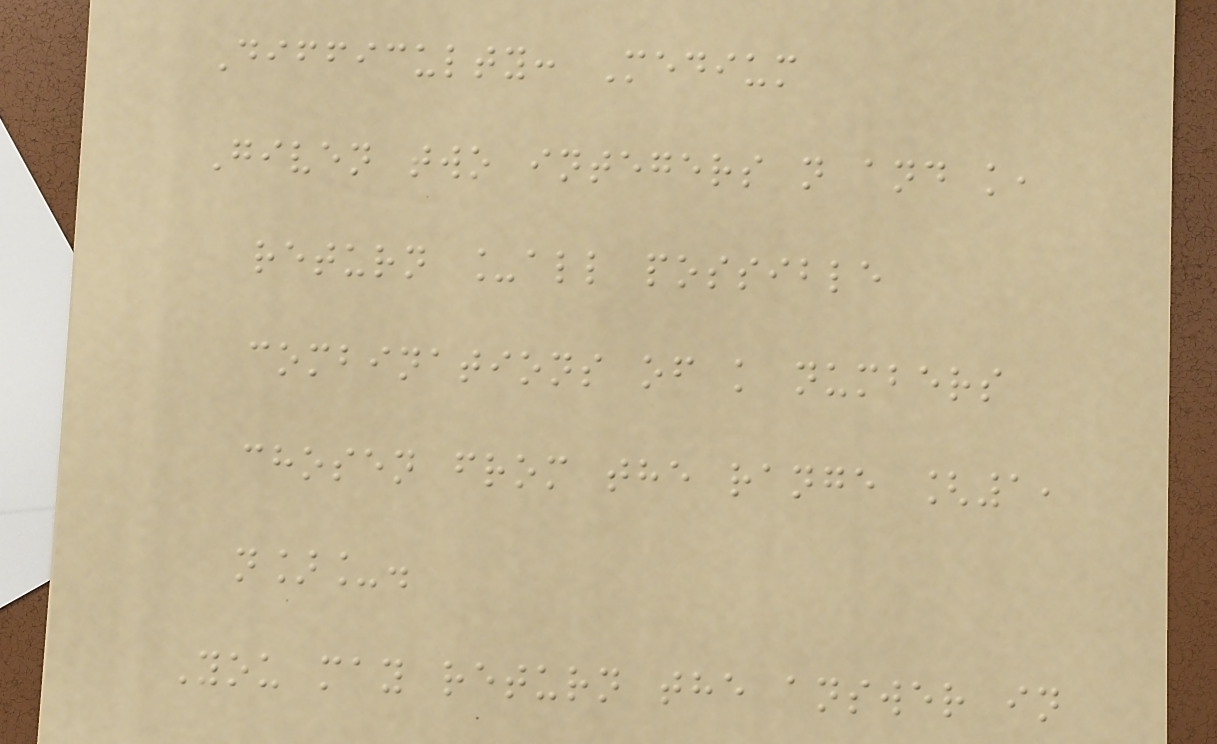Difficulty: Medium
Given two integers n and k,
return _all possible
combinations of k numbers
chosen from the range [1,
n]_.
You may return the answer in
